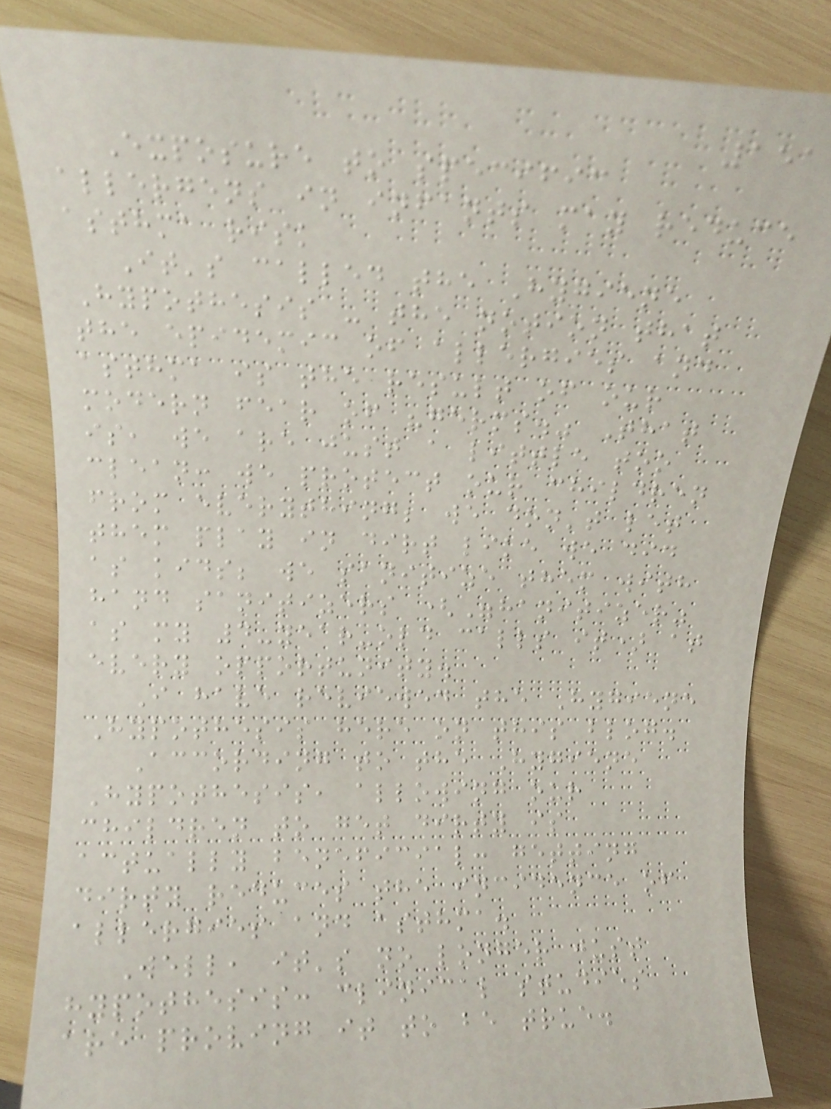151
Exposure to specific
allergens in infants may reduce
asthma risk
It's called the Hygiene
Hypothesis - the notion that
the epidemic of allergies and
asthma is the result of our
modern fear of "germs." That
is, we are just a little too
clean: we protect our children
from everything; we don't let
them play in dirt like we did
as kids; we sanitize them with
hand sanitizers ("hanitizer"
as my 4-year-old calls it) at
every opportunity.
I have reviewed the Hygiene
Hypothesis here on this blog.
According to the Hygiene
Hypothesis, allowing our
children to get dirty is
actually beneficial: getting
dirty reduces the incidence of
allergies and asthma.
Well, it's no longer just
hypothesis: clinical studies
are proving it to be true.
